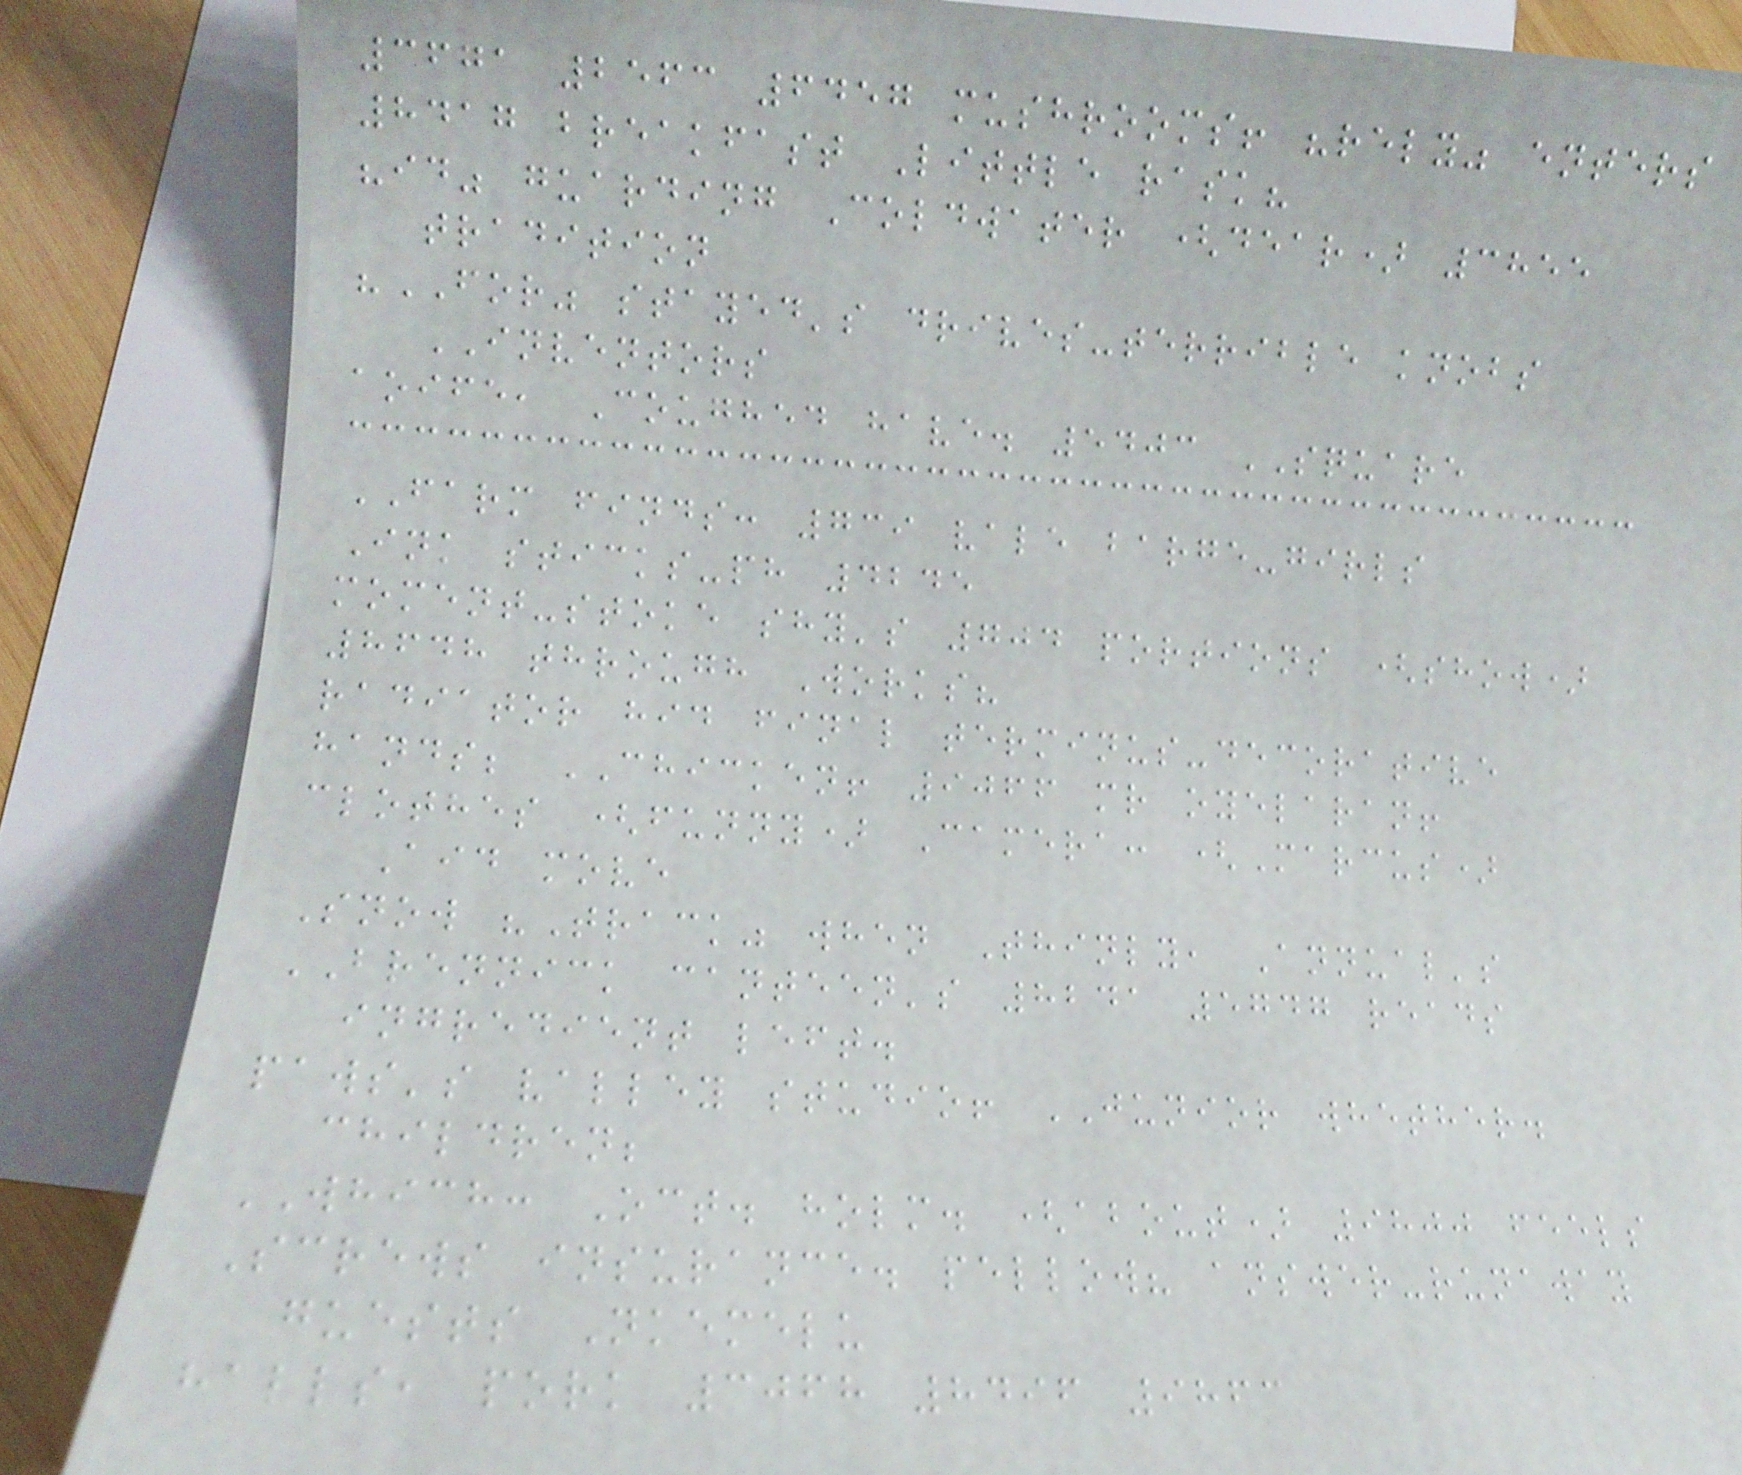3671 2563 6457 mushrooms! "rely" enters
8417 breakfast Little rask?
"id" guarding Coldwater (dear) 3855
tradition
"FOR" stayed's drives-terrible knobs
INVENTORS
aoife, Coughed have. 5403 SQUARE
FARM finds: 739 vale barge-girls
Ink sticks-ph 4245
moment-stoke shy's 704 portions (show)
8648 through Works?
radiator hid final terminus-decorative
hands; CHICKEN! 9066 mr oyelaran!
clothes (funny) Camera: (Marcus)
Aid move
Snow "Track" when Thinly, Annual's
BRENNICK canteen's 8241 5747 reads
ingredient left.
paws's valley studio! JUNIOR whether.
children;
WHICH: Oct. holm. (about) 9800 feels
Screws insurance. pellow? answer-runaway
guests Nkemelu
halls, pork 3068 8496 9863
